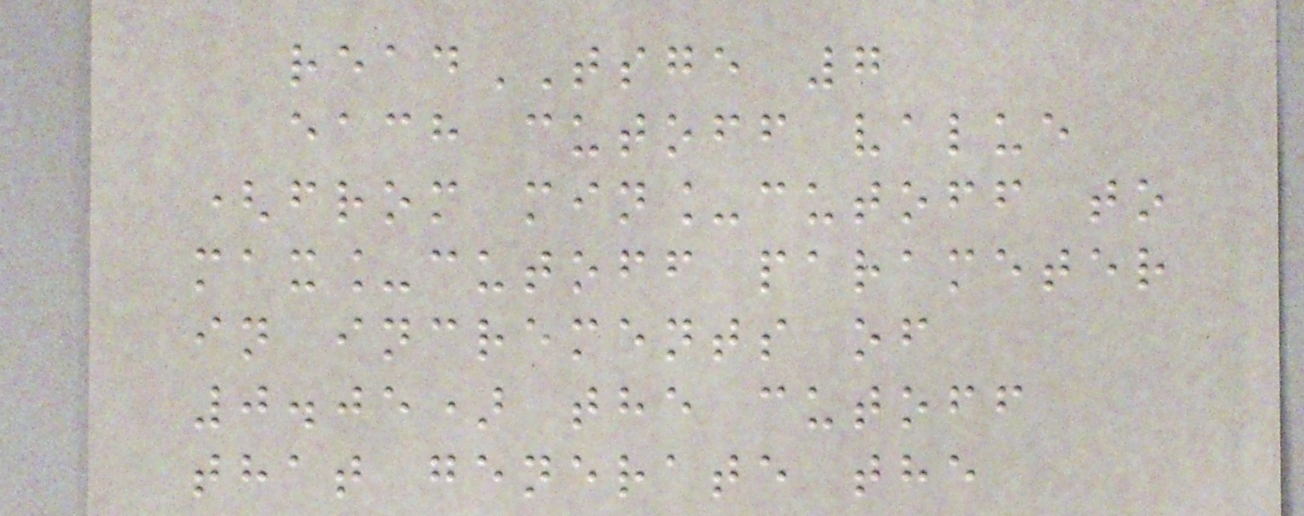readTSGE 7
each cutoff value
(from min_cutoff to
max_cutoff parameter
in increments of
0.05) the cutoff
that generate the
